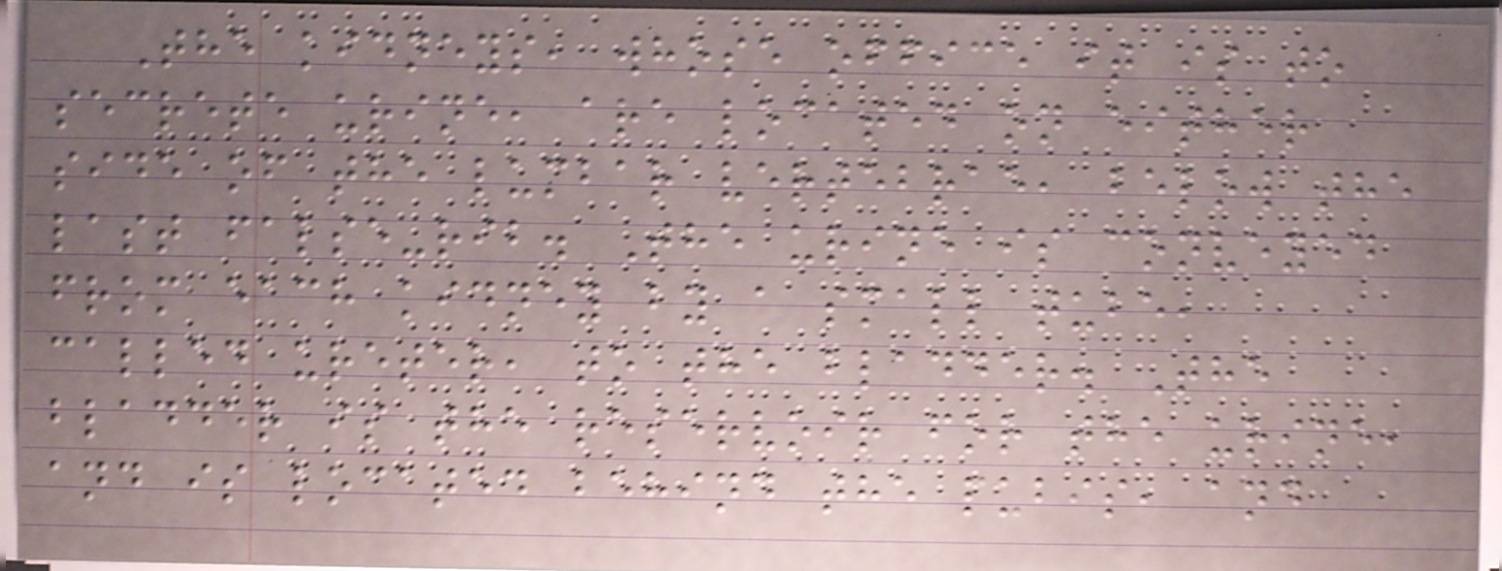The kidneys, whose office it is to
secrete urine, are located on either
side of the lumbar vertebrae, below the
last false-rib. The urine is conveyed
from each kidney by a small tube,
called ureter, to the bladder. The
bladder is the reservoir for the urine,
and is located behind the pubis, and
